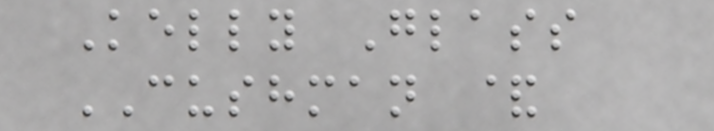Kelly Glass
CUSHMAN &
